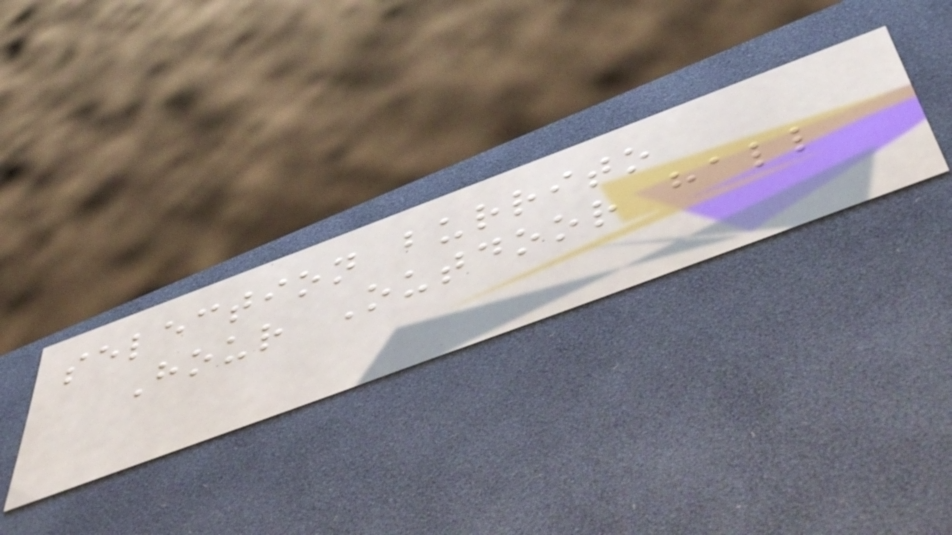selection burrito
Hour Outdoor hall
